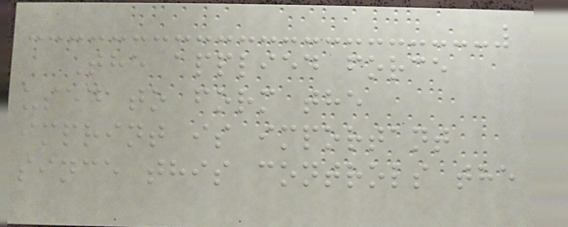The applied force
used to form the
imprint is important
since this controls the
